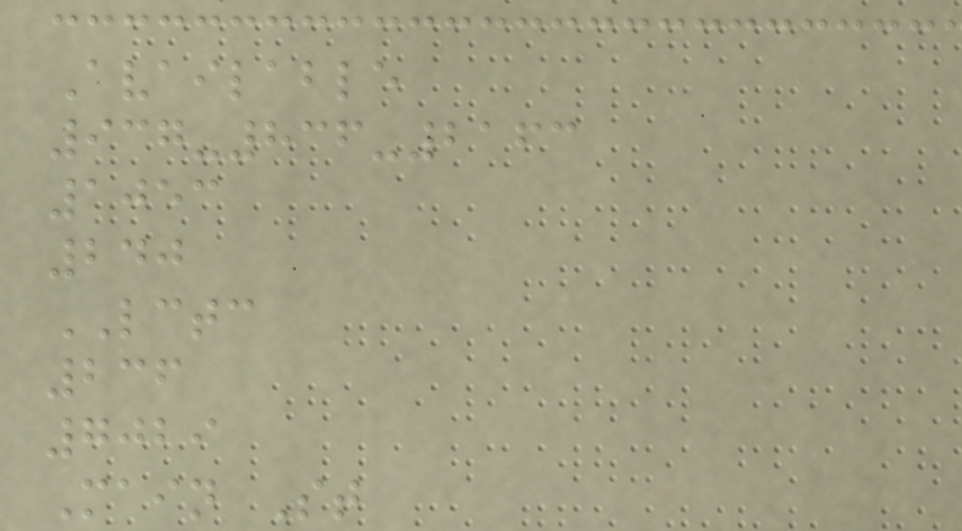Available
937-836-2163
1053
240
LCTC
236
7029
Main St
